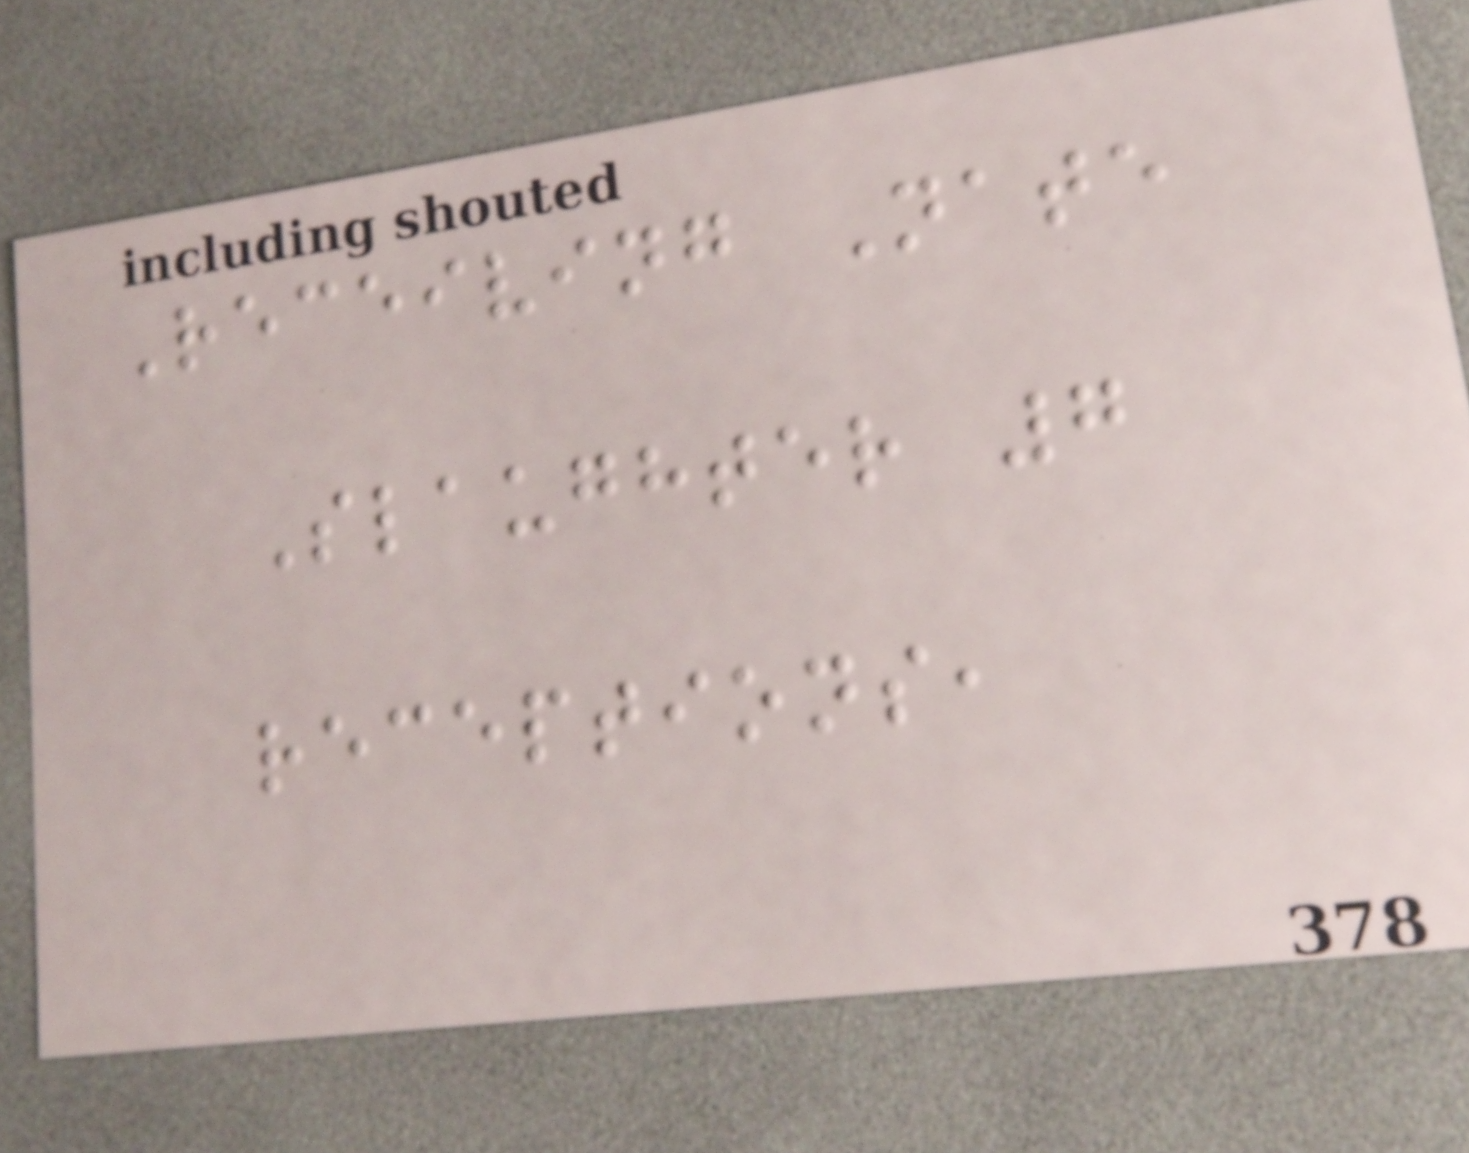Receiving Nate
Slaughter 7
receptions,
